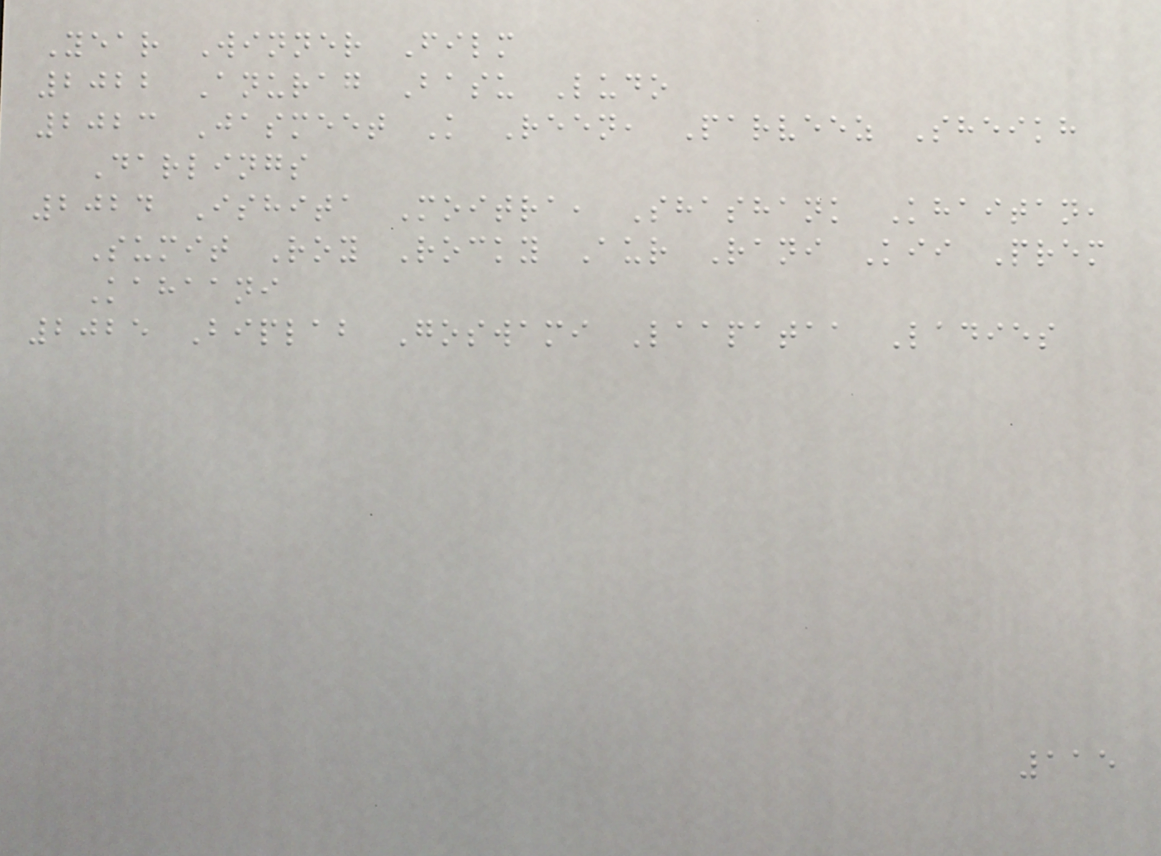Year Winner Film
2022 Anurag Basu Ludo
2023 Jasmeet K Reen, Parveez Sheikh
Darlings
2024 Ishita Moitra, Shashank Khaitan,
Sumit Roy Rocky Aur Rani Kii Prem
Kahaani
2025 Biplab Goswami Laapataa Ladies
115
